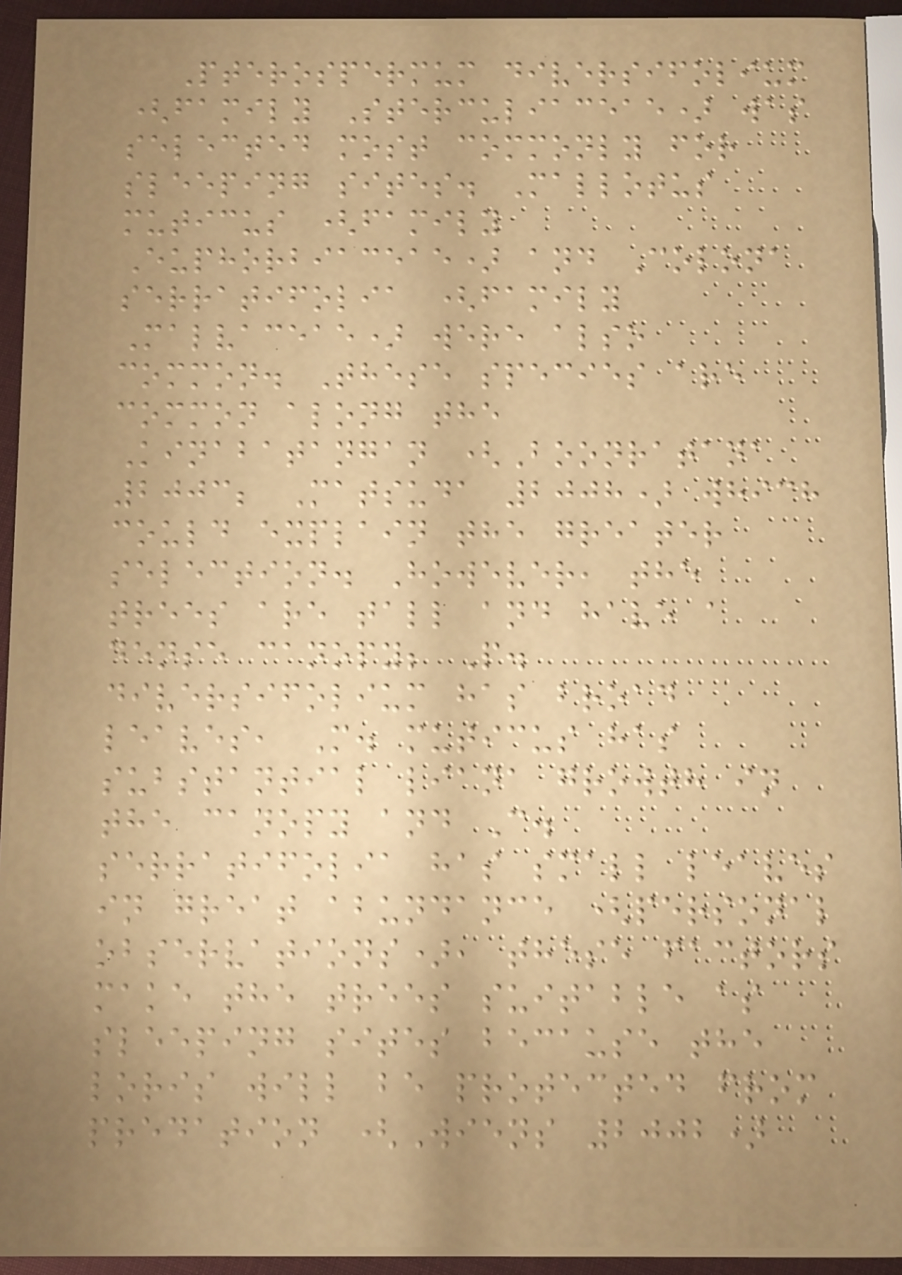Pterospermum diversifolium
(family Sterculiaceae) was
selected most commonly for
sleeping sites. Mallotus
muticus (family
Euphorbiaceae) and Colona
serratifolia (family
Malvaceae) were also
common. These species are
common along the
Kinabatangan (Boonratana
2003; Matsuda 2008) which
could explain the greater
selection. However, the
trees are tall and have a
dense canopy; P.
diversifolium has broad
leaves, M. muticus has
substantial liana growth in
the canopy and C.
serratifolia has small leaves
in great abundance (personal
observations), these factors
make the trees suitable as
sleeping sites because the
loris will be protected from
predation (Wiens 2002)
